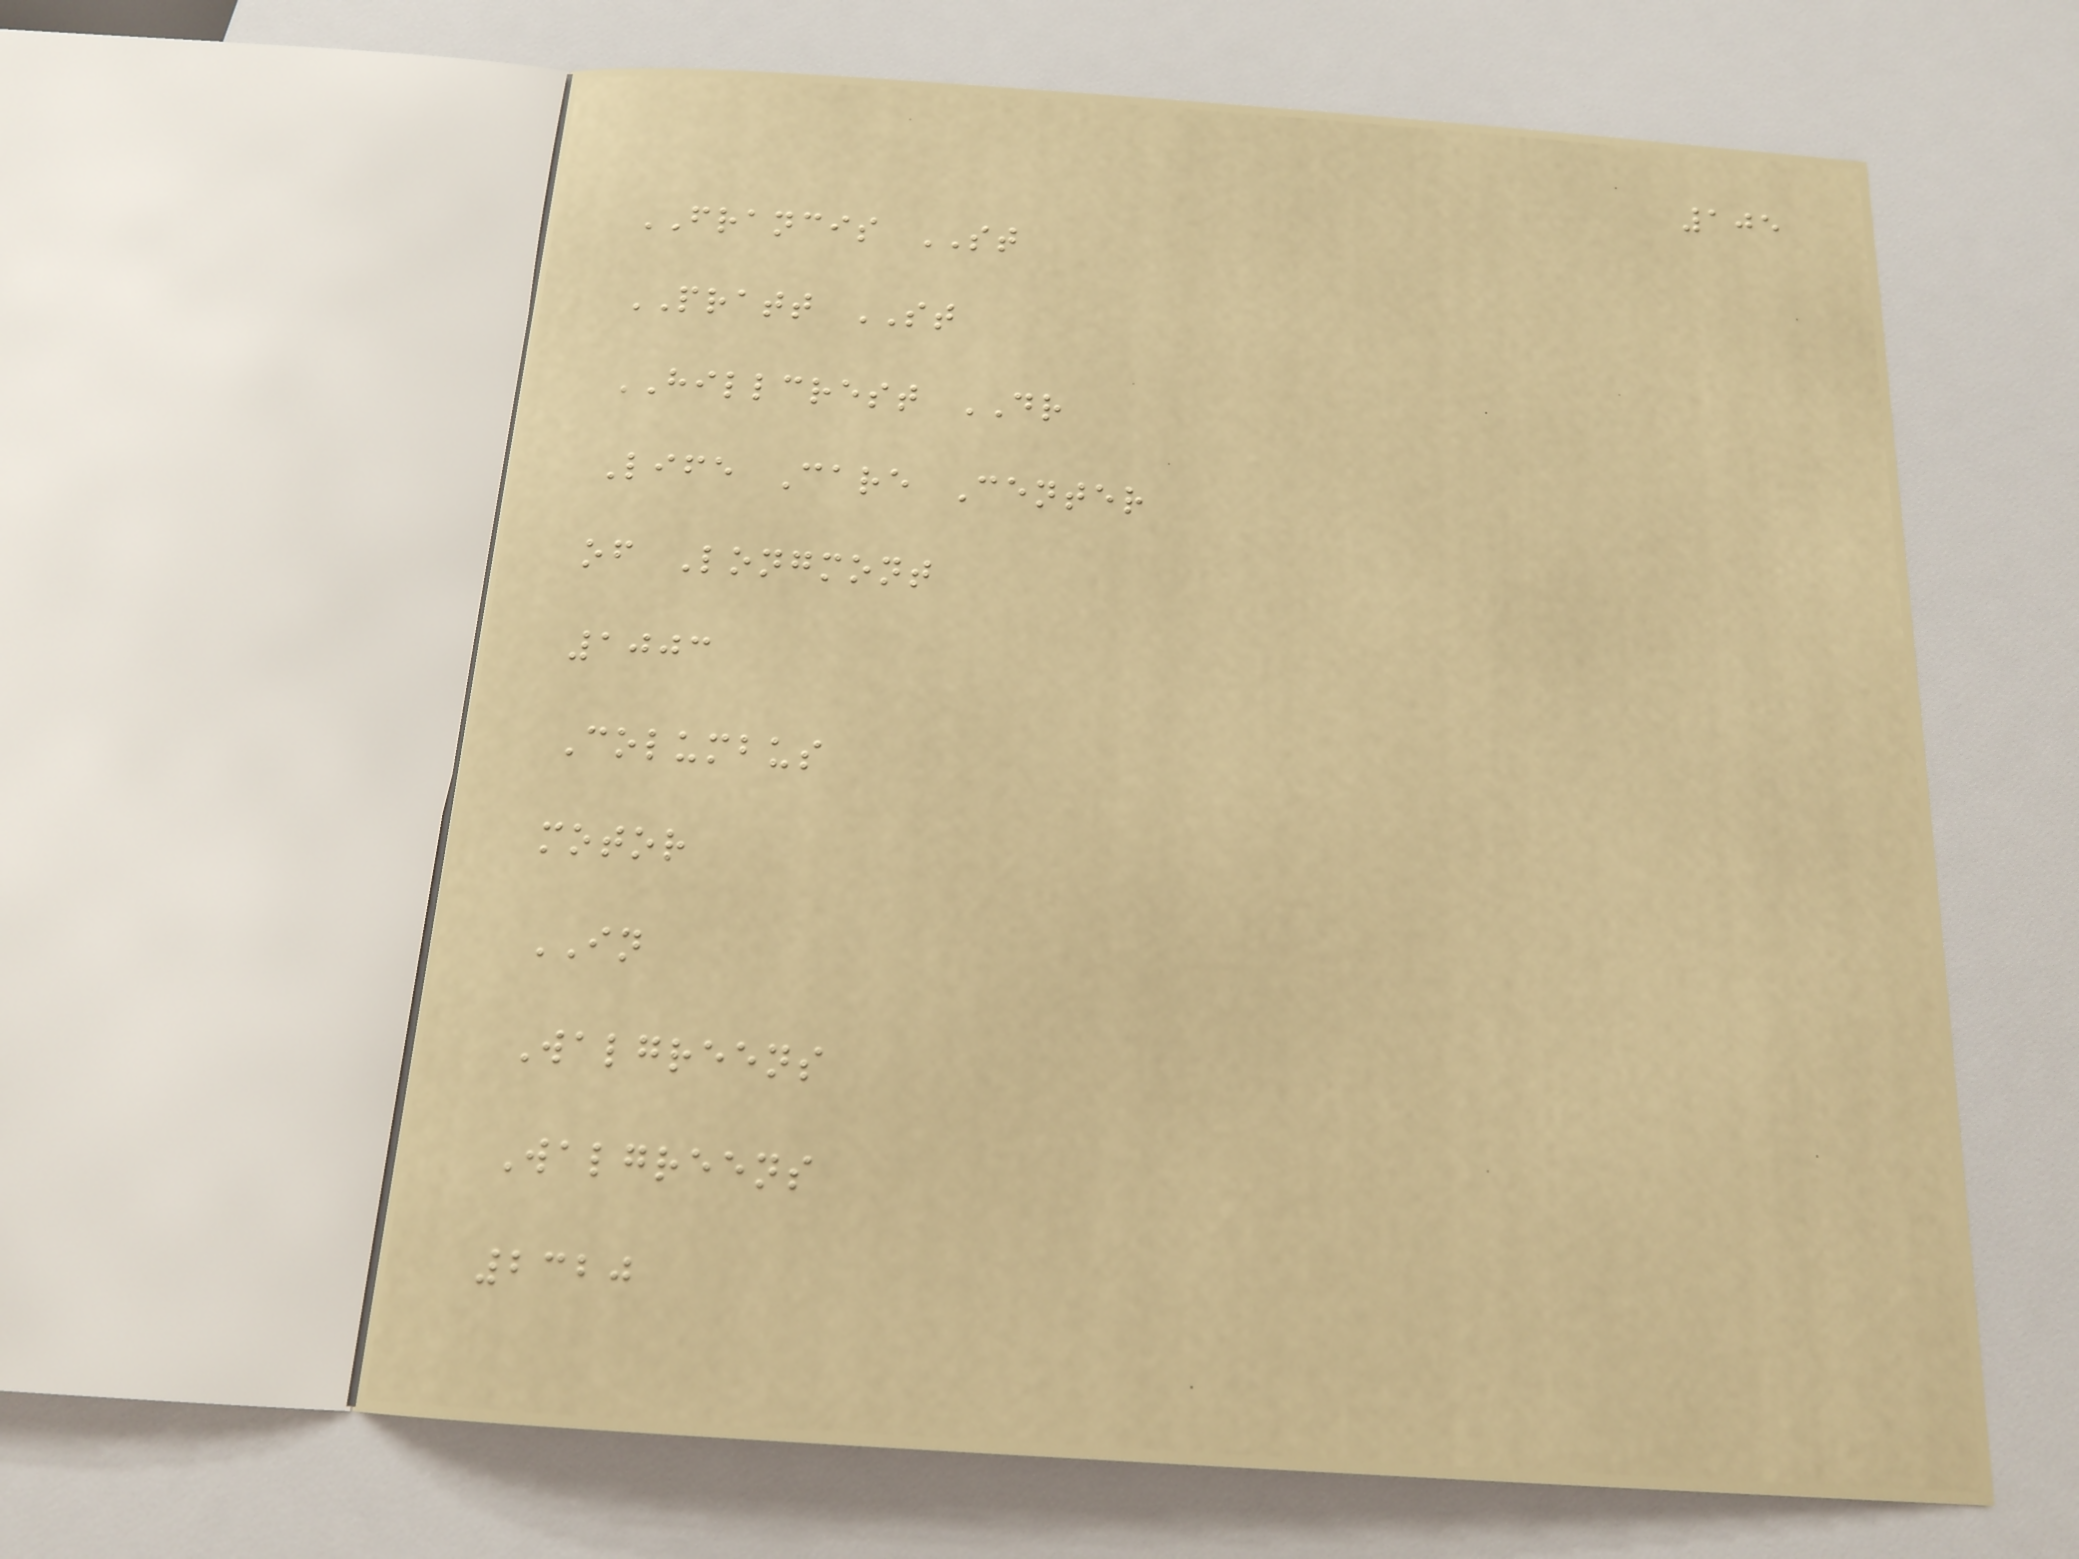105
FRANCIS ST
PRATT ST
HILLCREST DR
Life Care Center
of Longmont
1003
Columbus
motor
IN
Walgreens
Walgreens
2320
